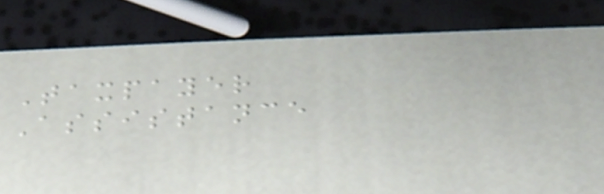Taxpayer
Assistance
